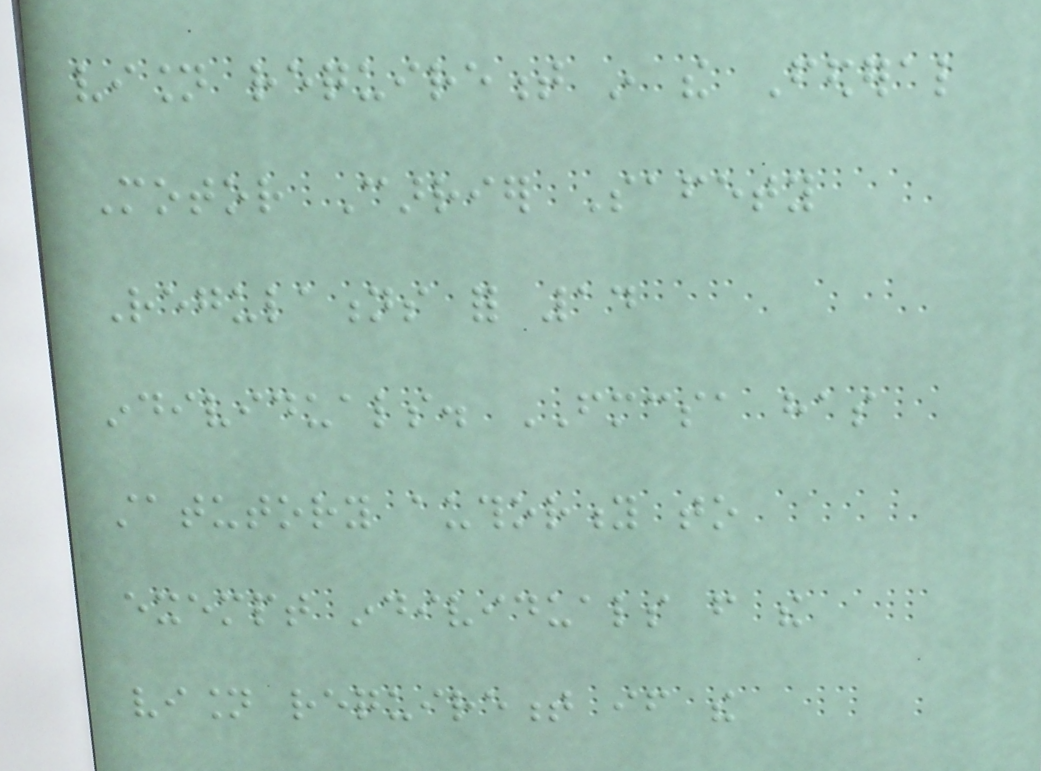vision requirement in the Federal
Motor Carrier Safety
Regulations for 14
individuals. FMCSA has
statutory authority to
exempt individuals from the
vision requirement if the
